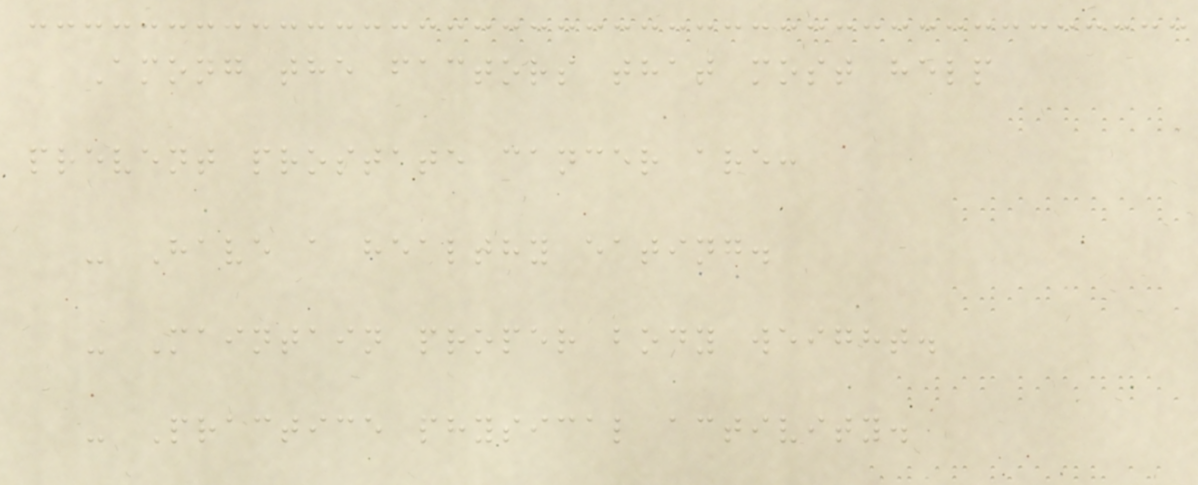Among the factors that most help
prevent prostate cancer are:
- Have a healthy eating.
- Maintain proper body weight.
- Practice physical activity.
